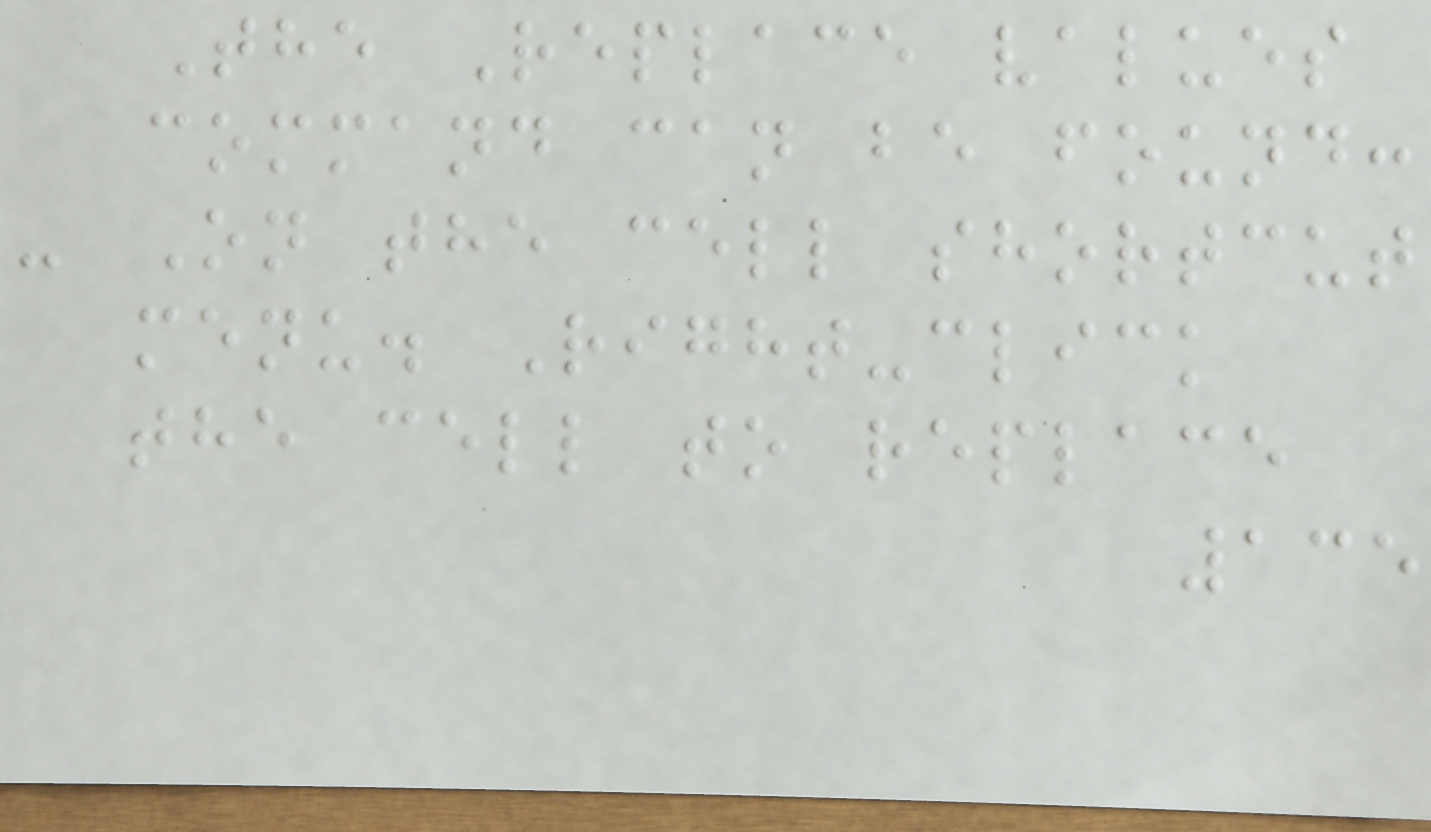The Replace values
command can be found:
- On the cell shortcut
menu. Right-click
the cell to replace
135
